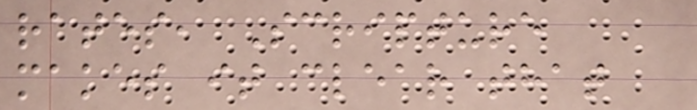rates, Scripture
makes it clear that
